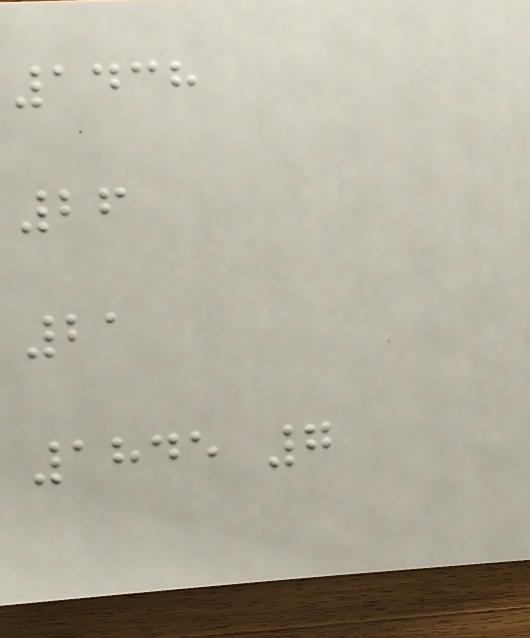1438
26
21
1845 7
